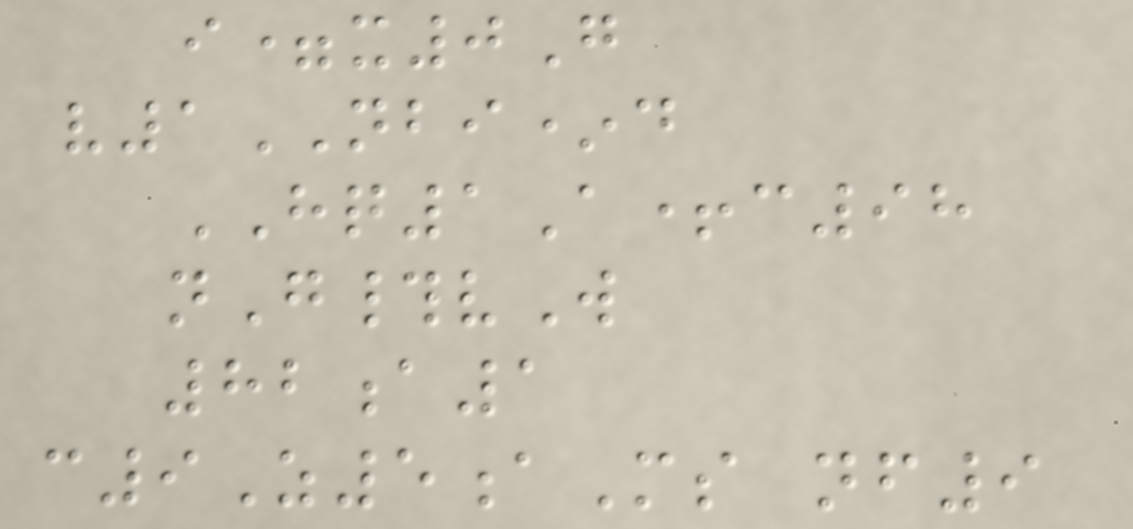i=x0G
v1NBI*d
HQ1A+c98
nG#vW
82a1
c9Z5aMs nf9
